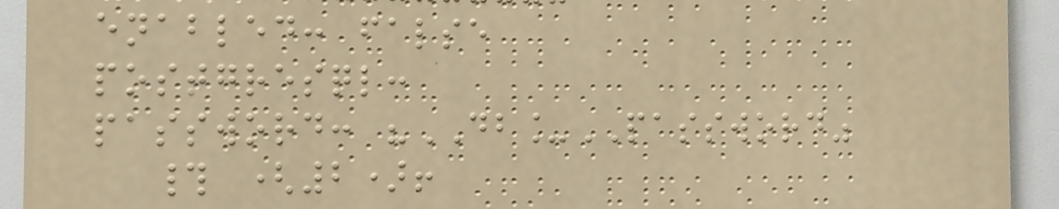enabled: false
postgresql:
password: "DB_PASSWORD"
# (2)!
